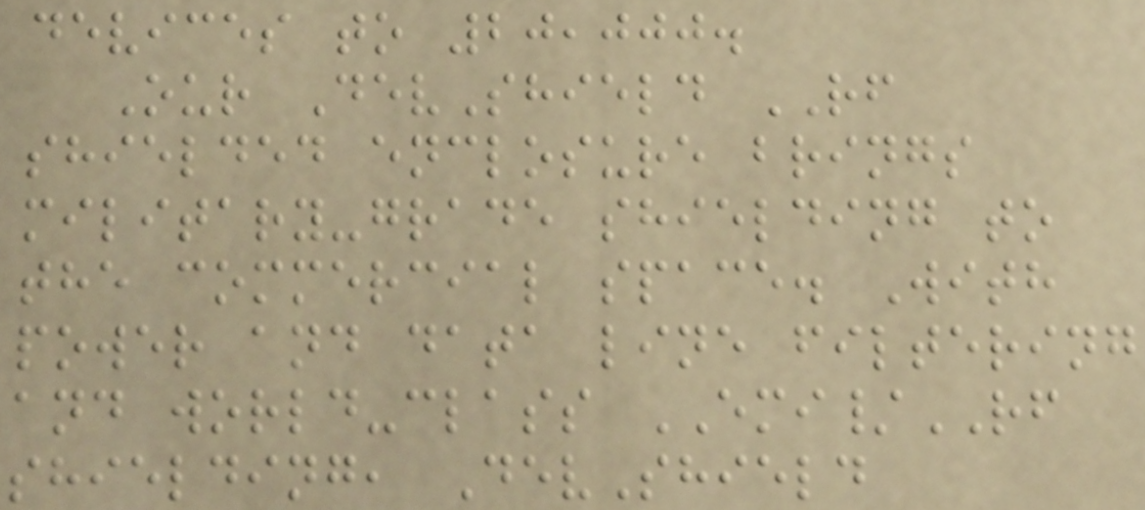devices to 20,000.
Our DevShield RF
shielded enclosure brings
military-grade shielding to
the commercial space. With
power and data line filtering
and world-class EMI/RF
shielding, DevShield
